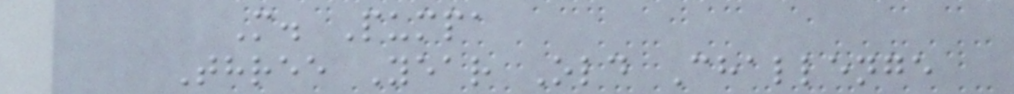M. Pumpa
Three Year Old Challenge
